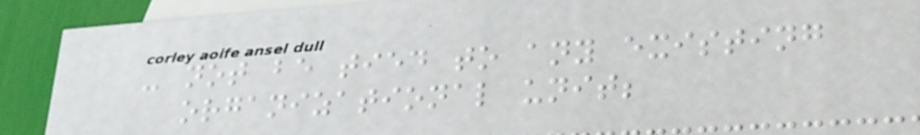- not be tied to any existing
organizational unit;
